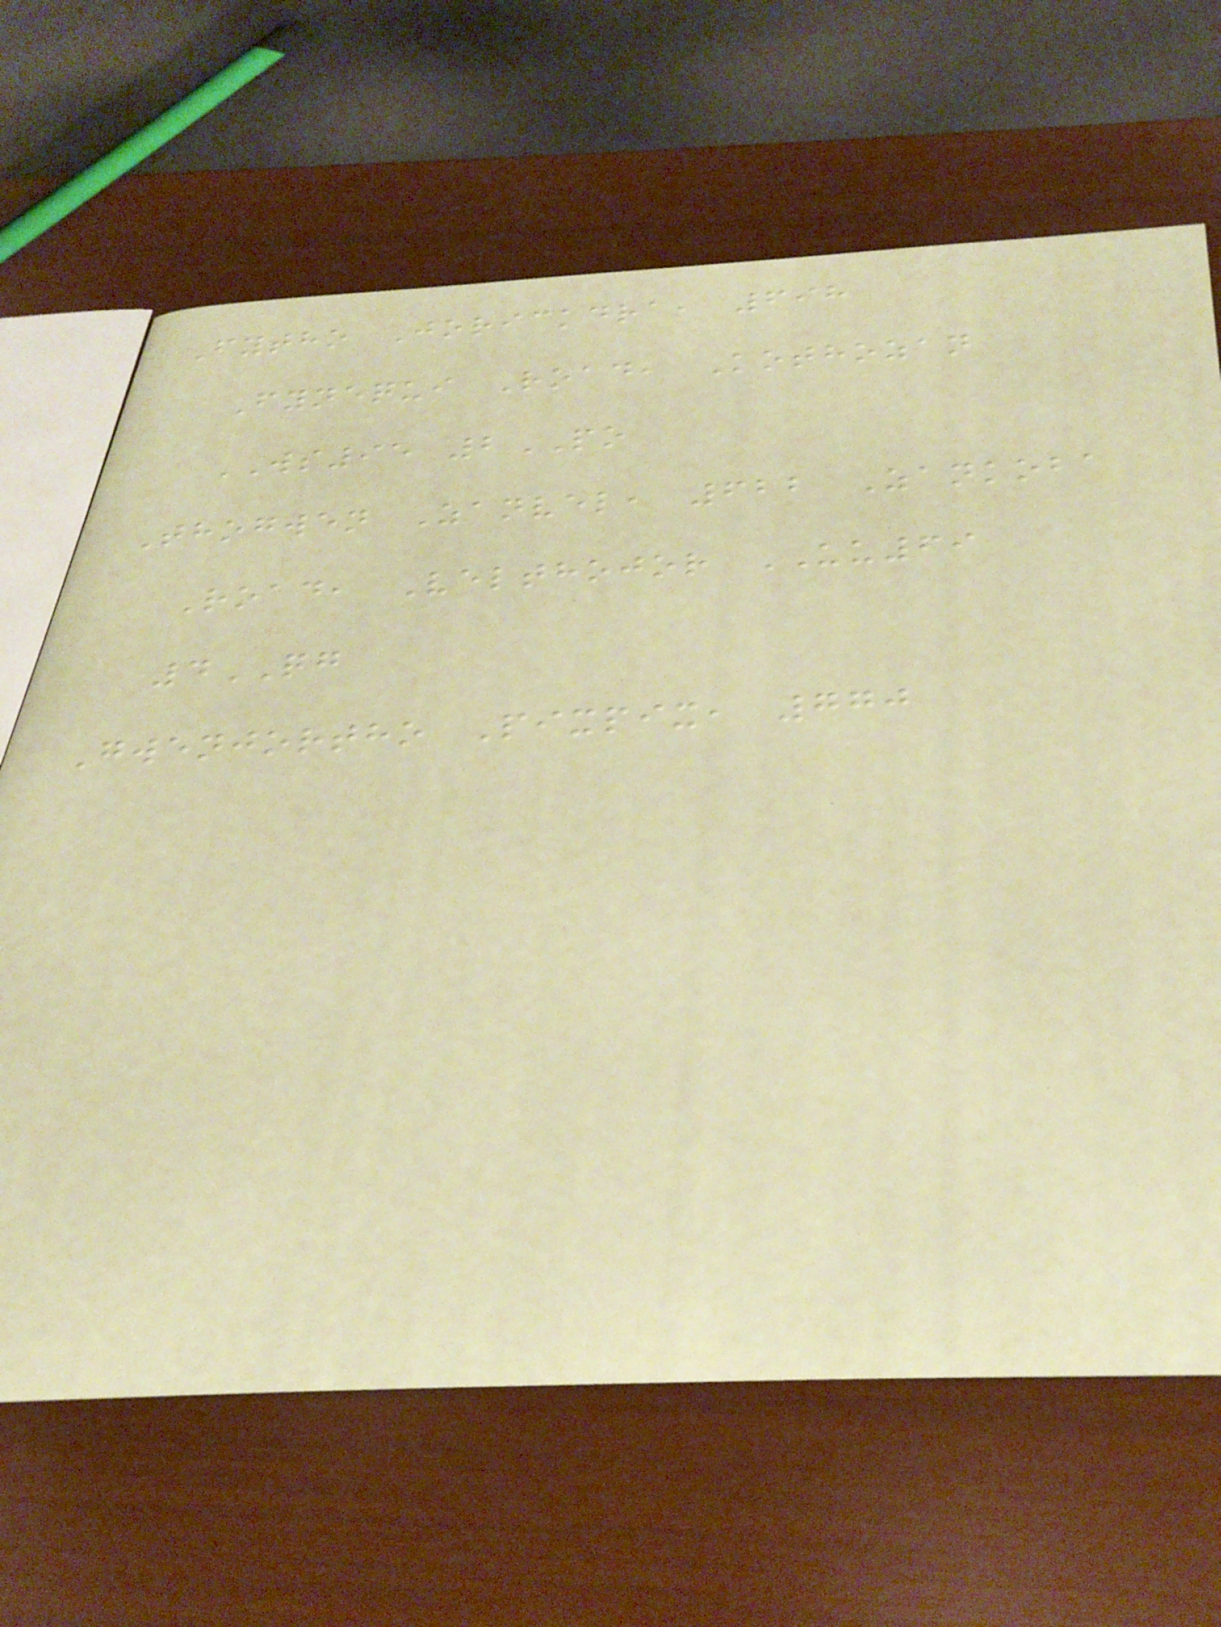Fytho Jorickdra, 698
Fynequi Road, Kothozan
WS95 2PO
Thogwen Zanvel, 622 Zankoba
Road, Velthojor UU69
4QG
Gwenjortho Pixpix, 770
